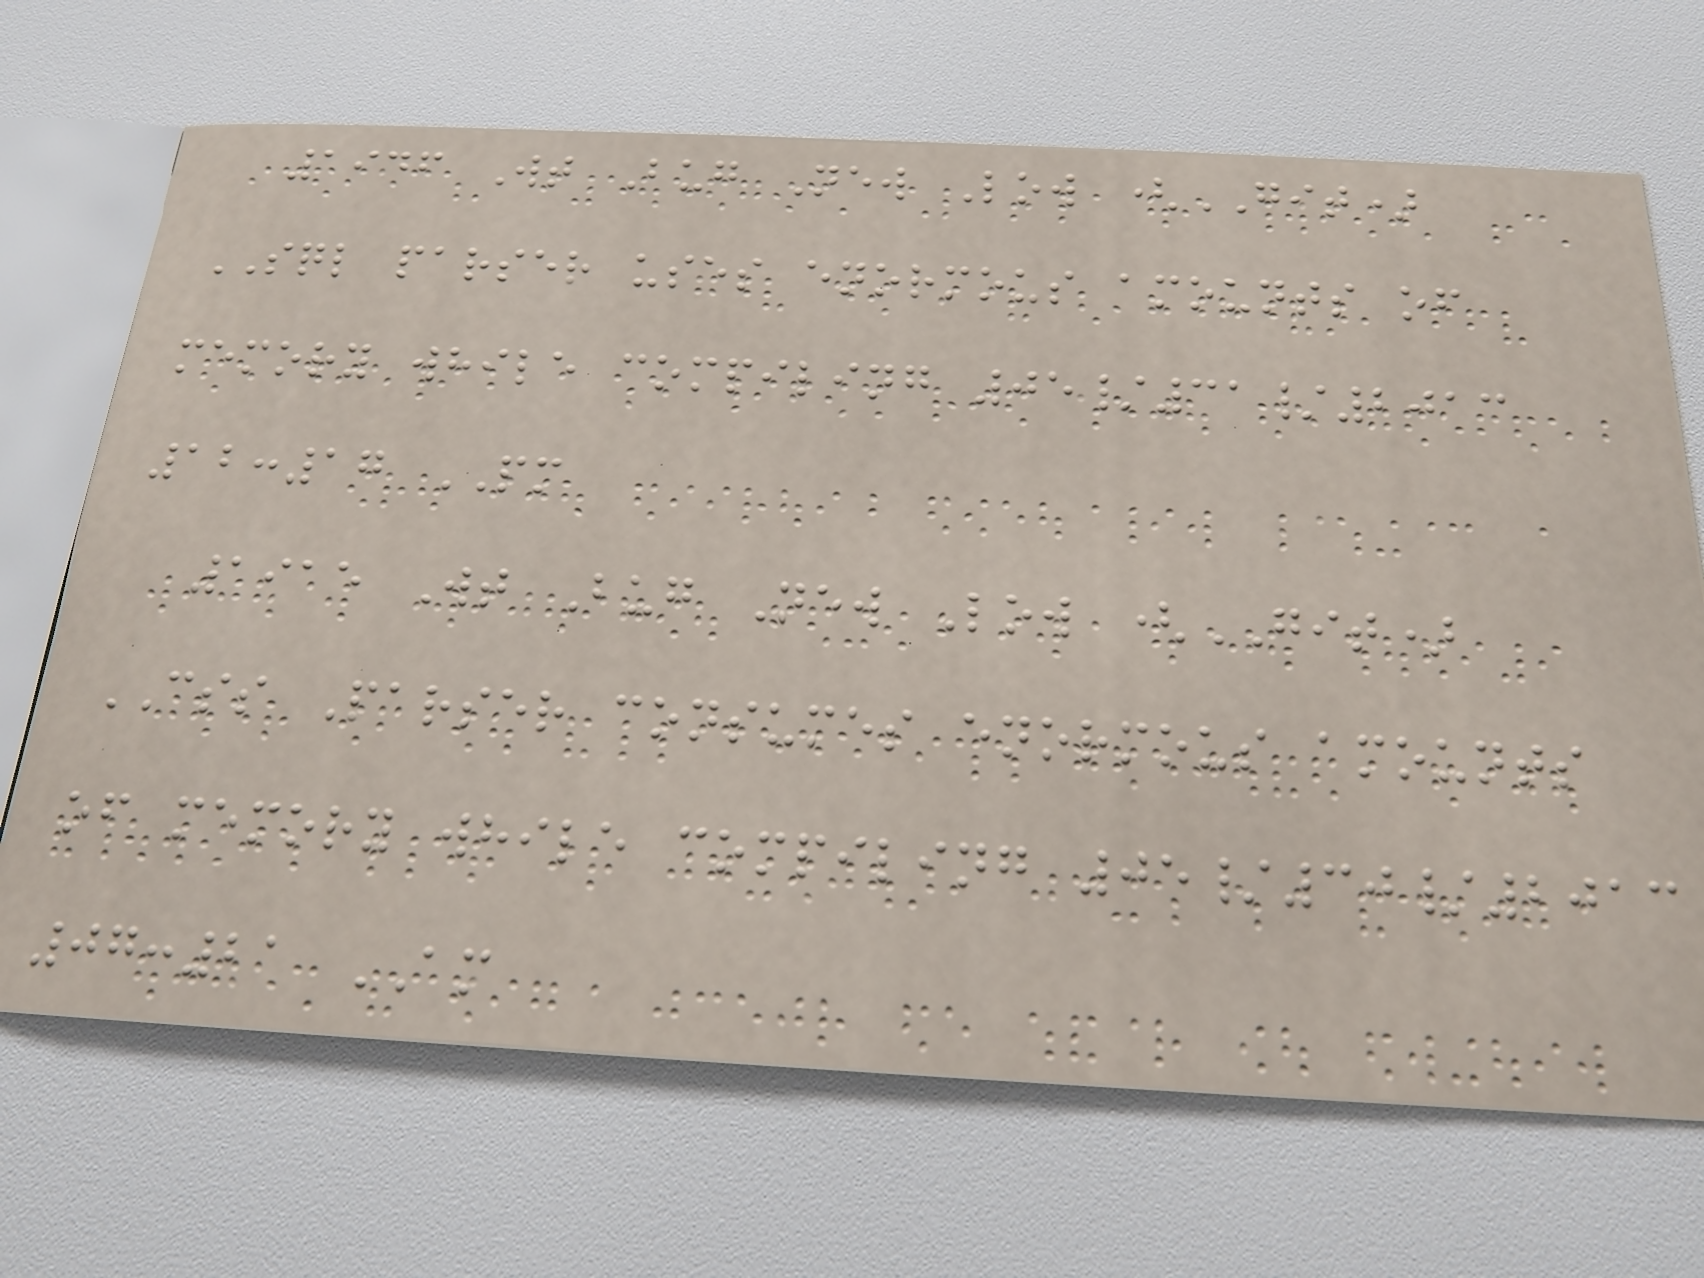1946 Wt Bug New Low (GIT)
SQL parser uses enormous amounts of
memory while compiling 05/31/2013
12:17 PM
1915 Wt Bug New Low (GIT)
CSS Parser consumes enormous amounts
of memory while compiling 05/30/2013
07:21 AM
